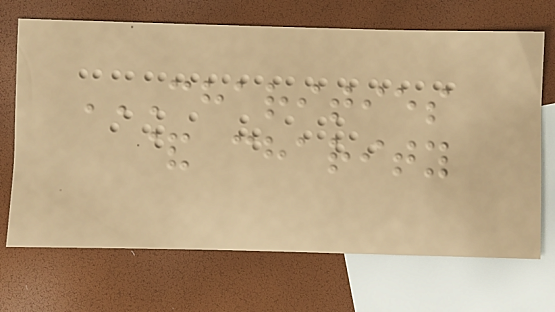CHARITIES
& CHARITY
